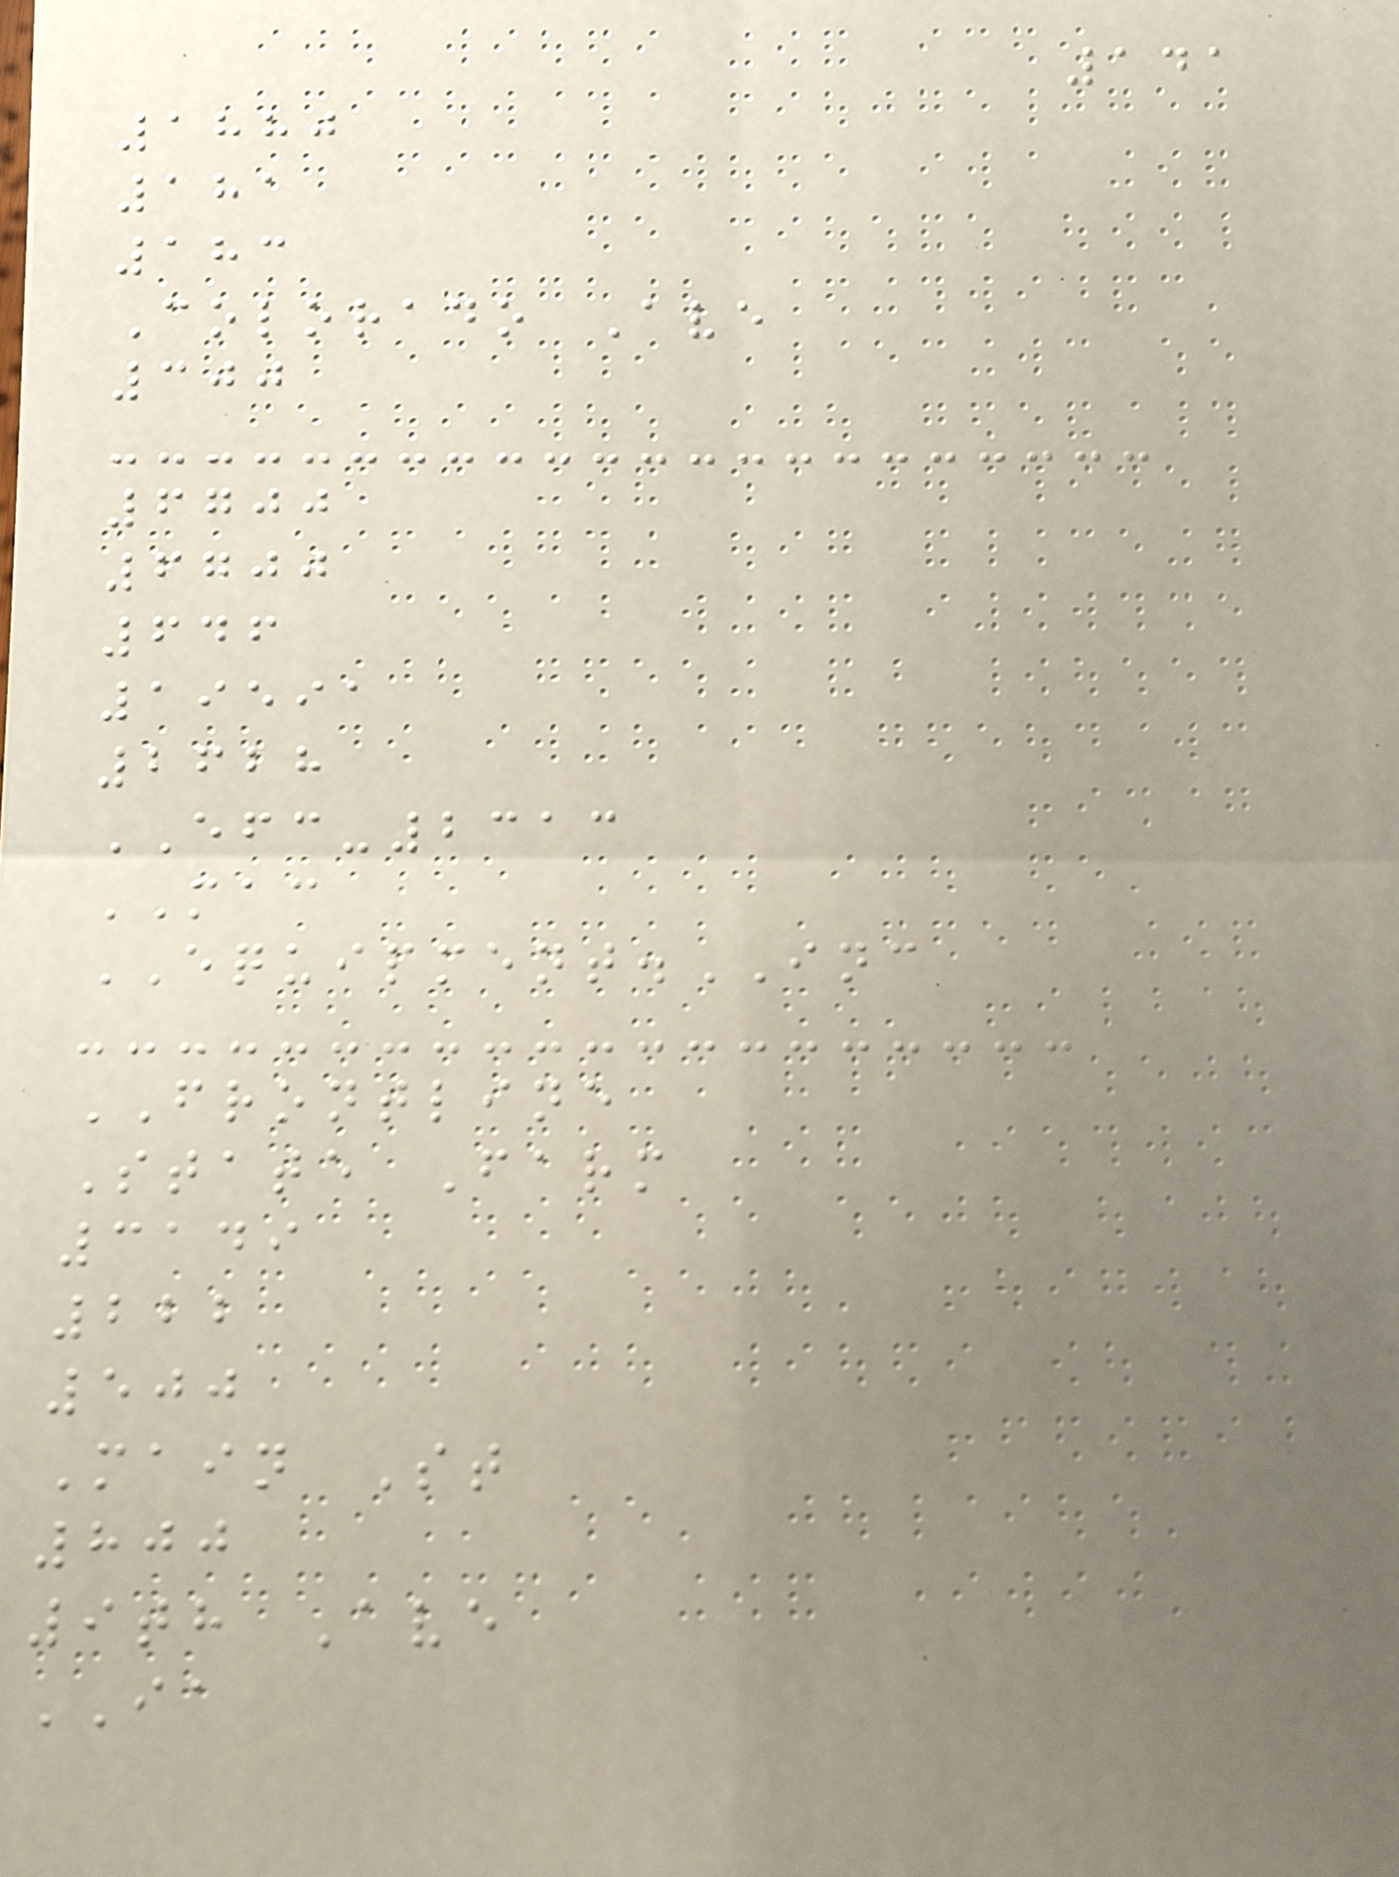141
1880
181
183
Colorado Ave
300
6700
6700
646
19591
2628
EFC-2313
MAC
EQUIPMENT.INC
FRONTLINE
State Farm
3149
222
500
Main St
800
9th Ave
IA
